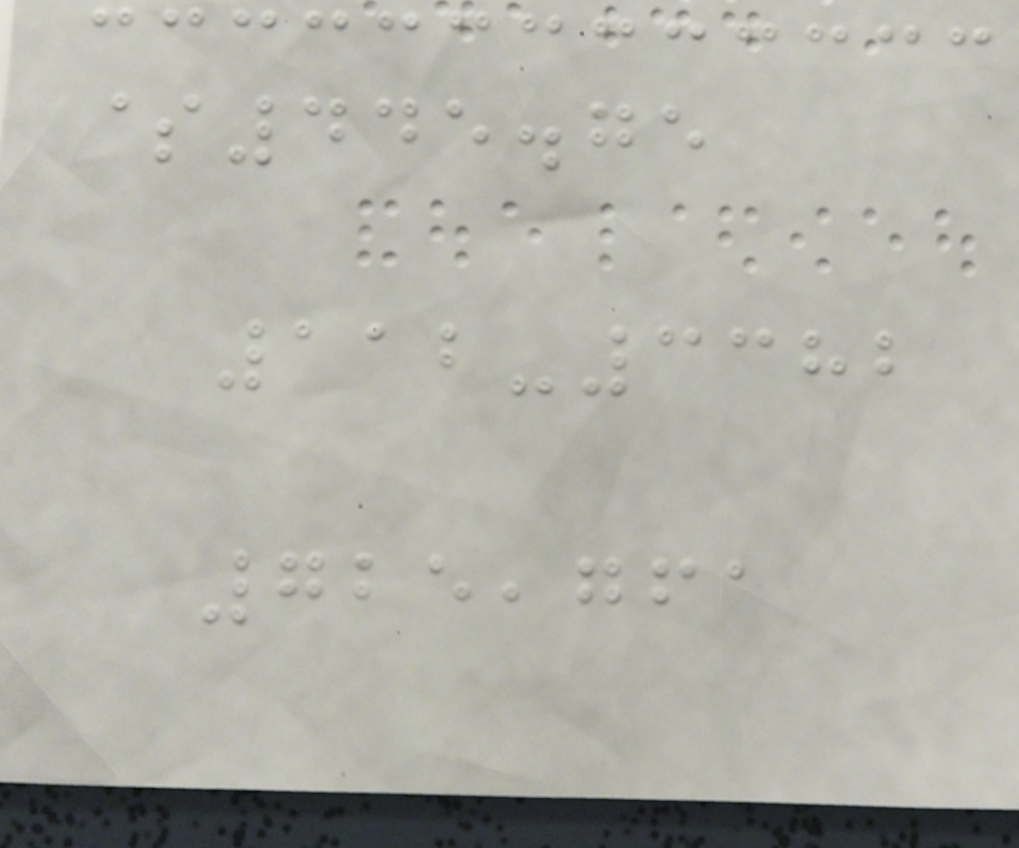$445.75
112-3382
725,761
